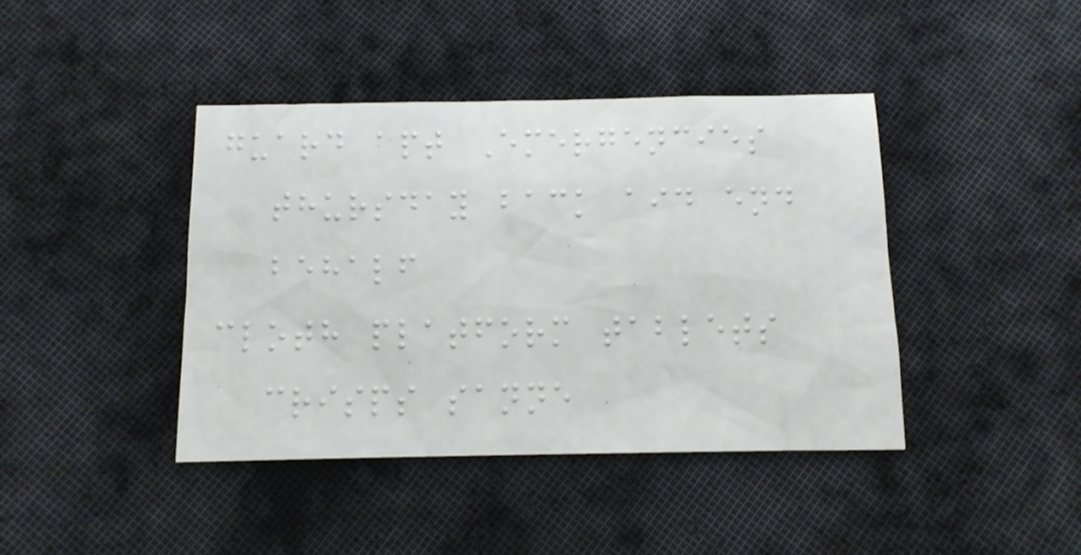guard apt Emergencies
thursday back aid end
behalf
cloth platform tablets
crisps sanne
